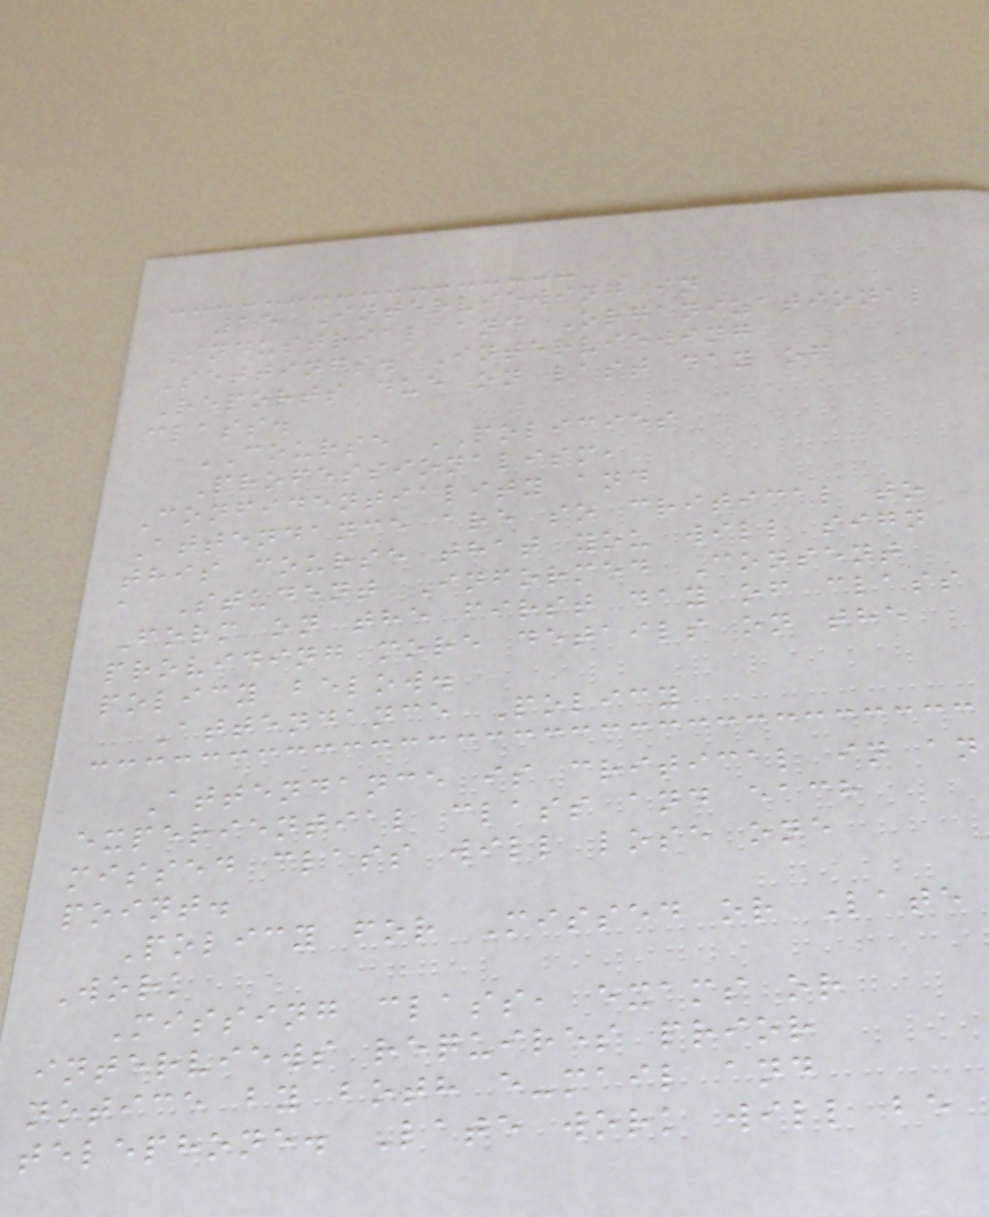15 Interviewing in
Industrial and Organizational
Settings. Interviewing
Reports due on last day of
class.
COURSE POLICIES
Professionalism,
Confidentiality and
Attendance are so critical to
this course that you will sign
a Student Informed Consent
Form on the first day of class
providing more details on the
policy below.
Attendance Policy
Attendance is critical in an
experiential class and each
missed class will lose one
point.
Policy for Missed or Late
Work
Missing class, exams or
interviews requires prior
notice by both e-mail and
telephone. Late work will be
